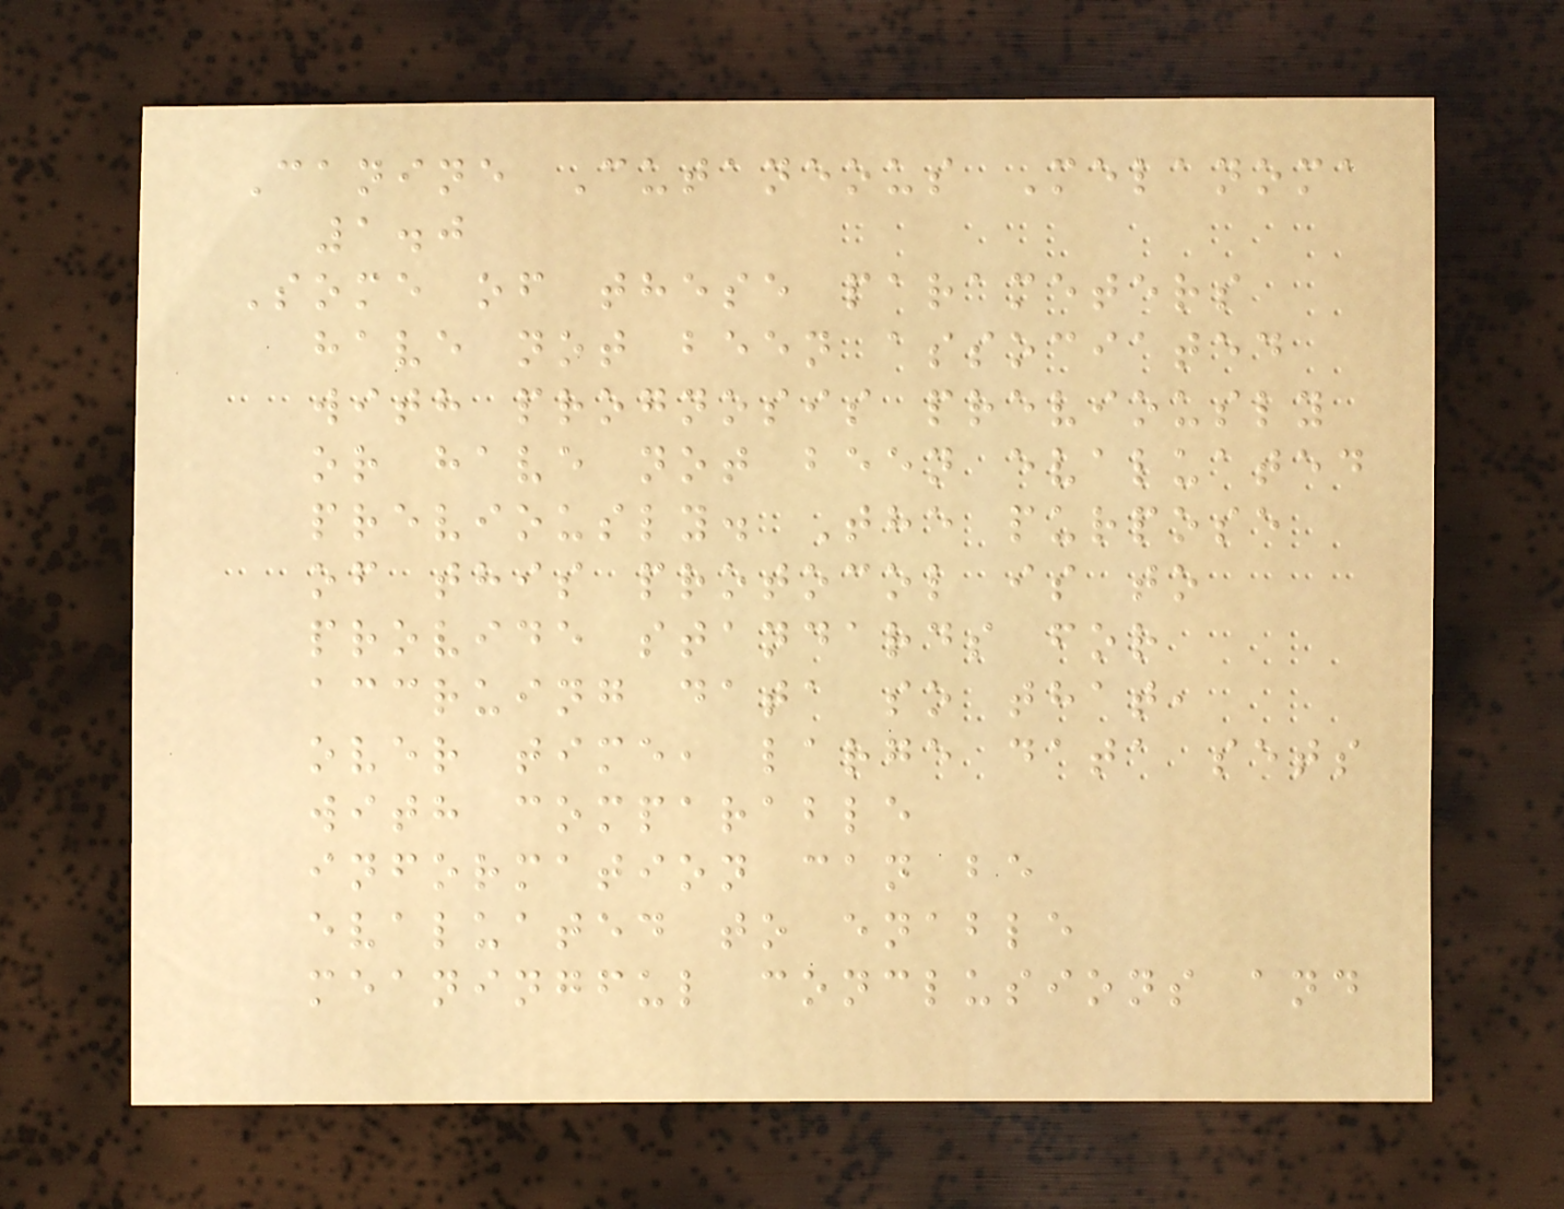Canine Cutaneous Melanoma
1.0
Some of these parameters
have not been associated
with prognosis previously
or have not been evaluated
previously. The purpose
of this protocol is to
provide standards for
accruing data so that,
over time, large data sets
with comparable
information can be
evaluated to enable
meaningful conclusions and
